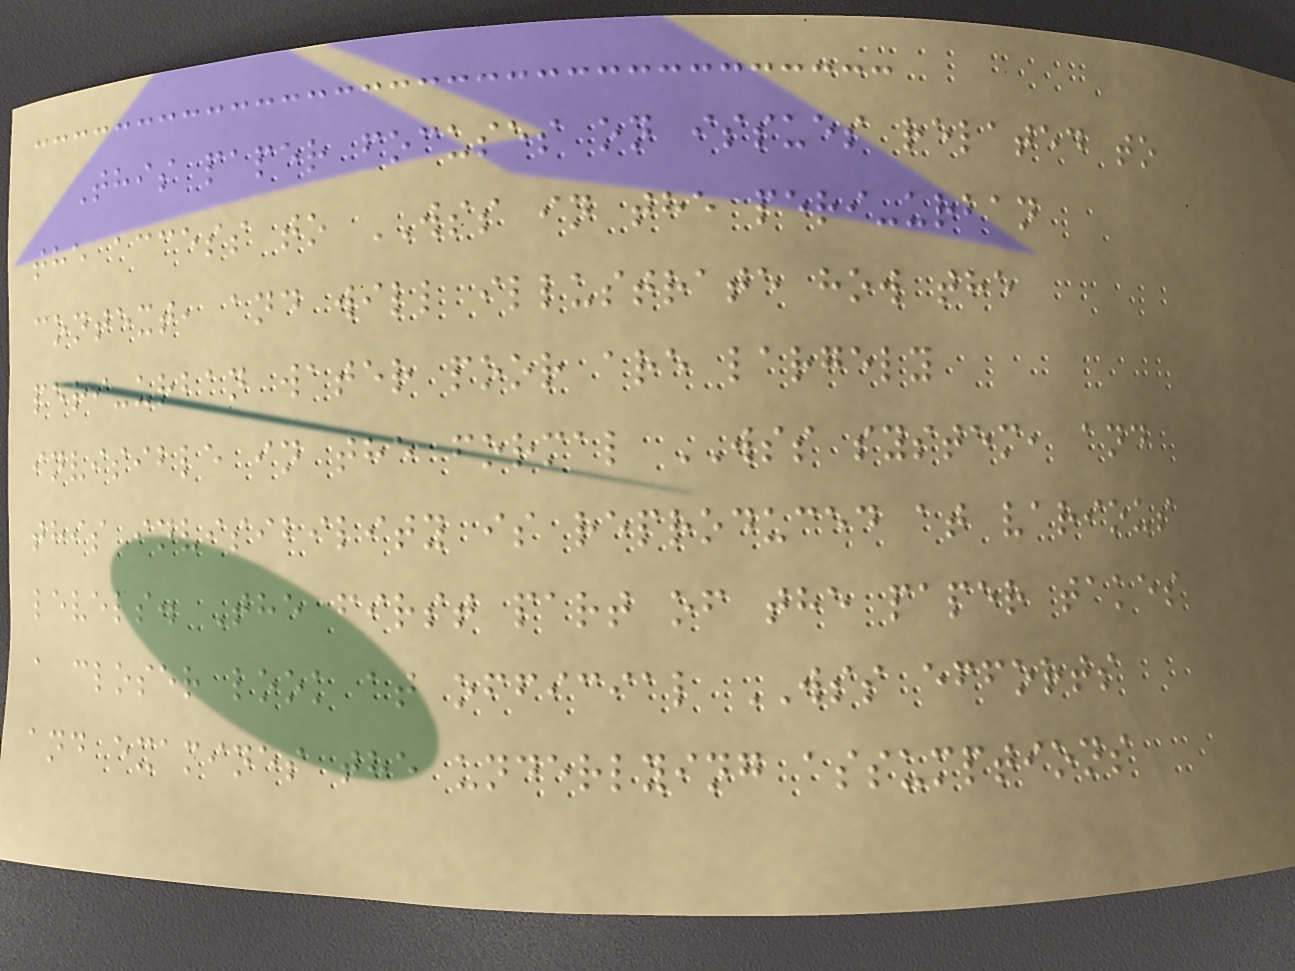This paper focuses on issues related to
the access to WSS in the peri-urban
context, and will illustrate how the
peri-urban water poor are largely
invisible in the formal WSS system, and
this invisibility is reproduced at various
levels. The first part of the paper takes
a closer look at official WSS efforts
and examines the underlying assumptions
